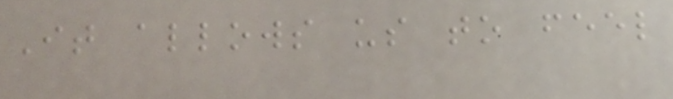It allows us to feel
